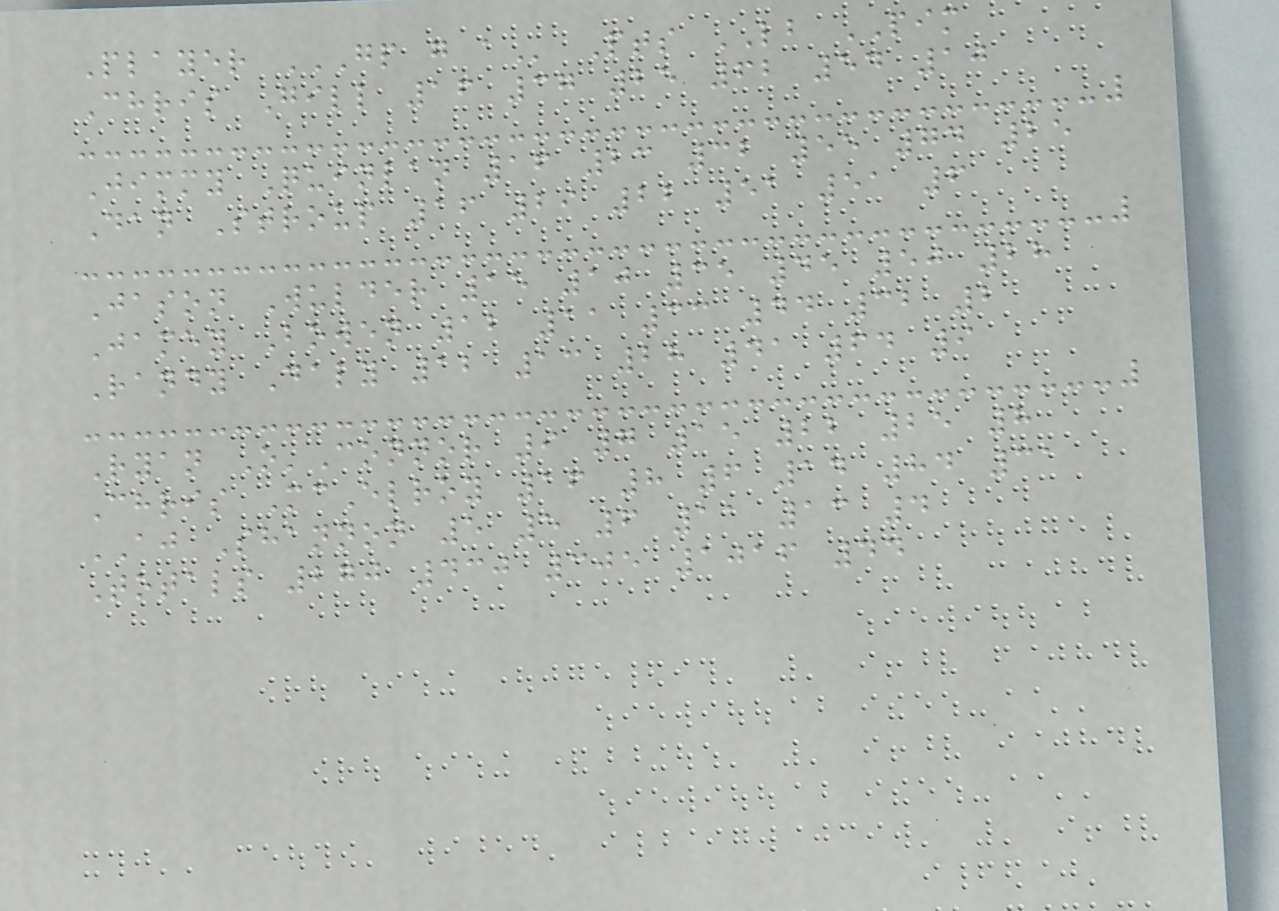Player GP G A Pts LB PIM
Chris Gill 16 37 25 62 54 10
Jimmy Quinlan 16 23 32 55 74 25
Dan Stroup 16 29 22 51 51 6
Jason Wulder 15 10 35 45 50 28
Jamey Bowen 12 11 33 44 32 2
Randy Daly 12 13 28 41 64 9
Ryan O'Connor 9 7 15 22 25 8
Chris McElroy 16 8 6 14 84 31
AJ Shannon 5 5 6 11 13 4
Totals 270 430 305 1016 44
